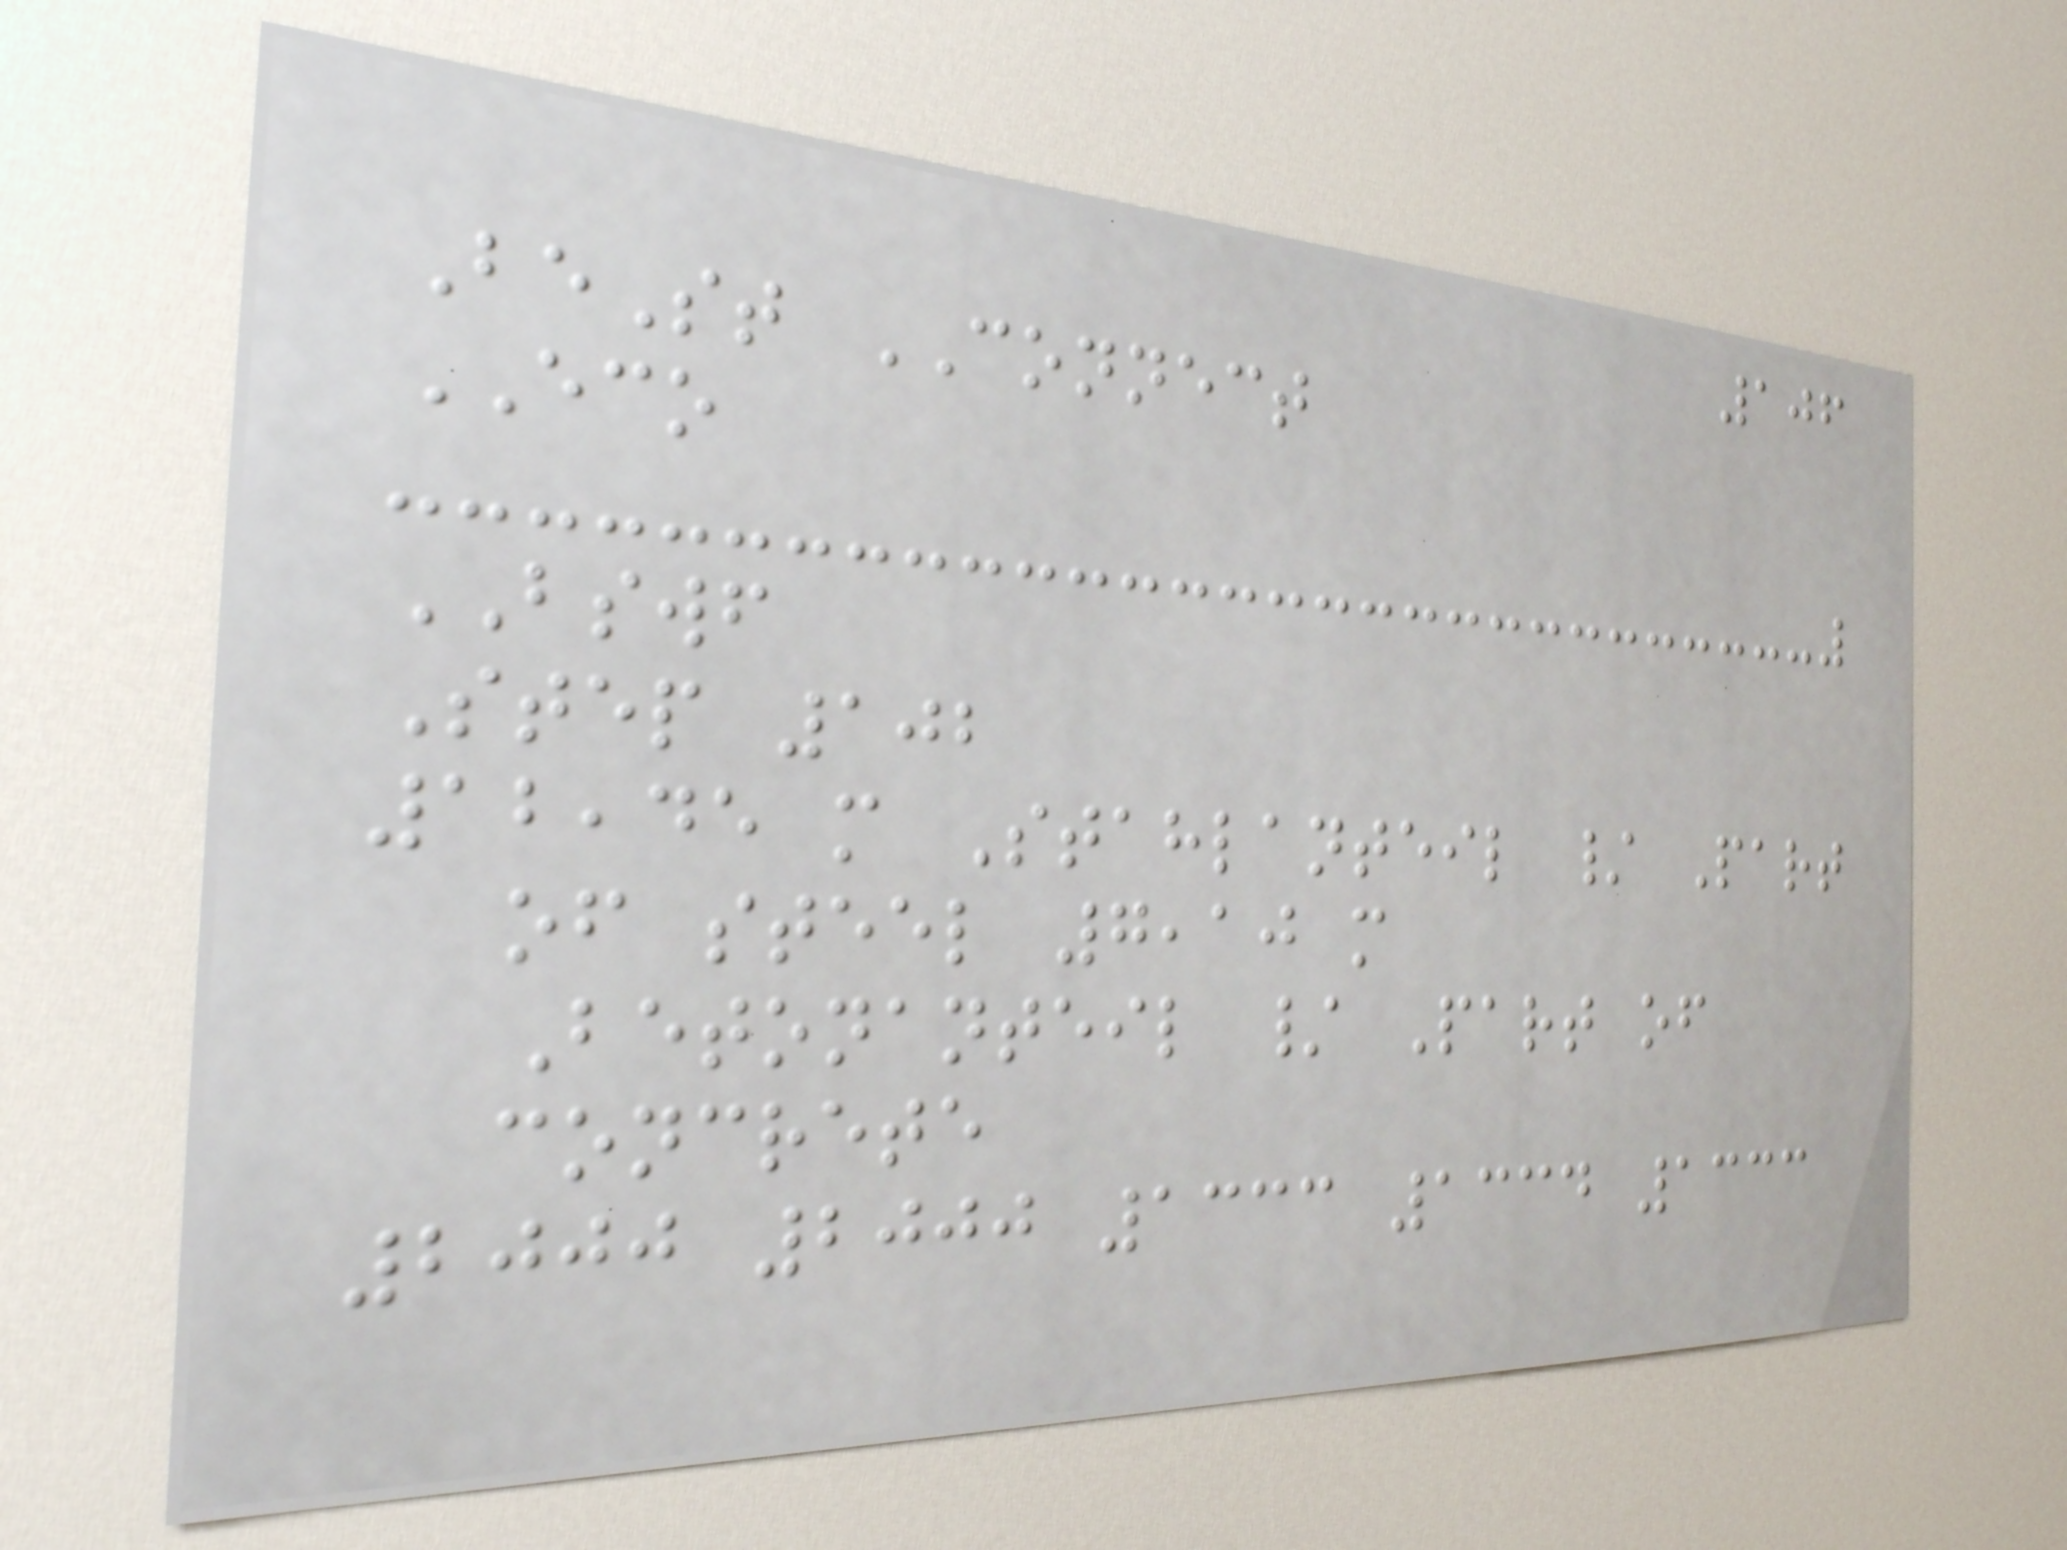106
BeSt CONNECT
ECO
BSWF
Step 102
12,45 m Stahlanteil / Part
of steel 7,10 m
Betonanteil / Part of
concrete
2000 2000 1333 1334 1333
